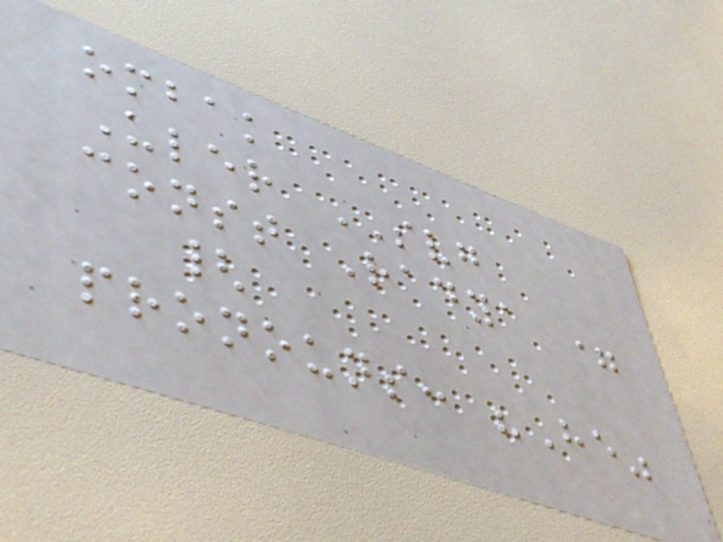ombak
Uler SVG
const Radya =
{
pronouns: "He"
